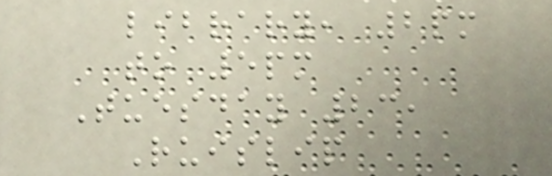library, 2pm
to 5pm
Tuesday 23,
Ruislip
